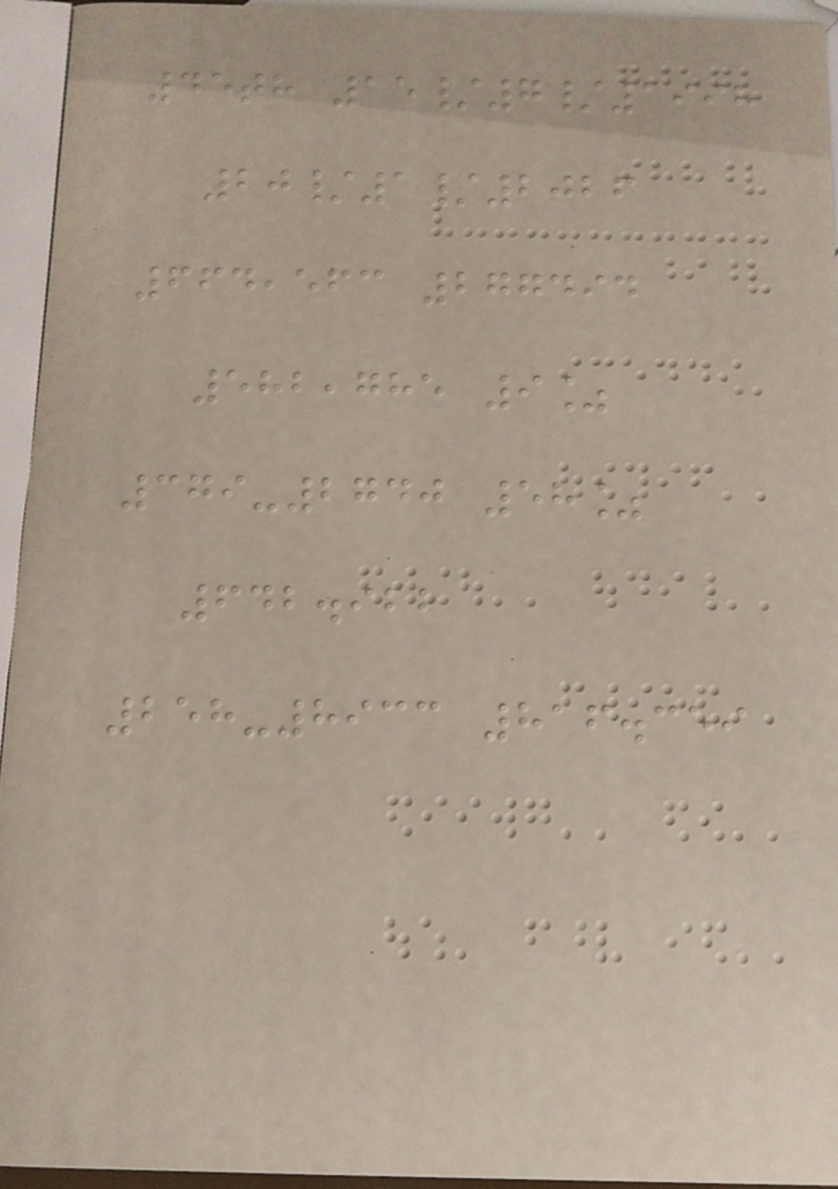45th 15/7/1998
20/1/2026
664,563 277494
582,785 9%
379-2740 58%
642.922
258-8933 816.359
